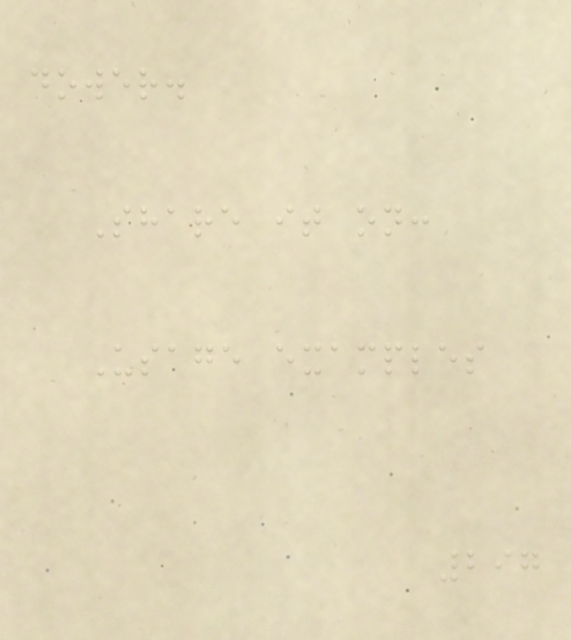dower.
Share it on:
Usage examples
297
